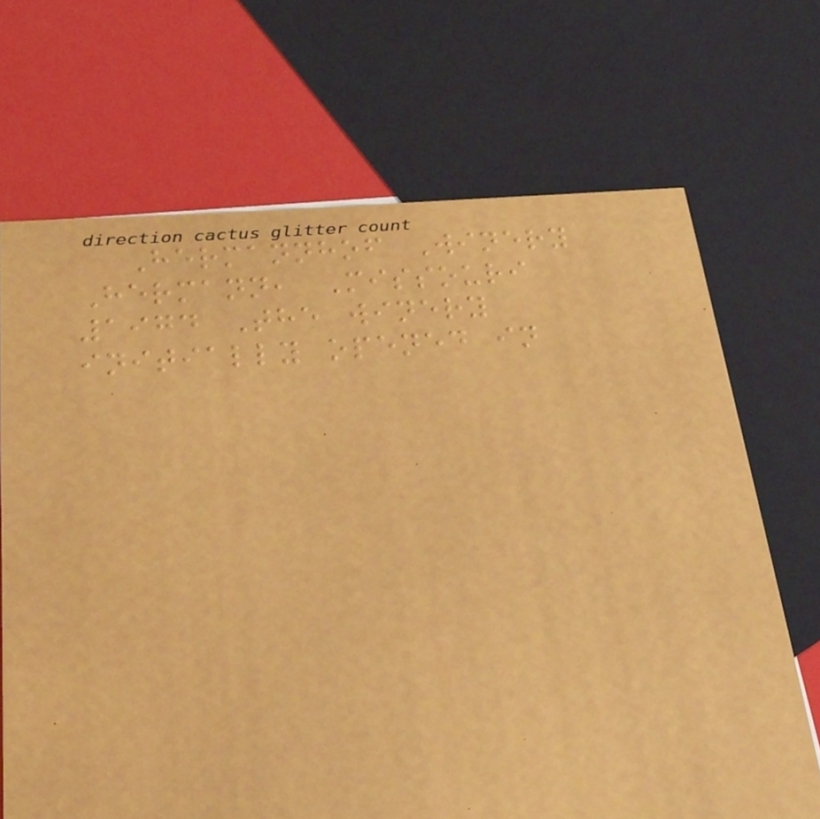Hermannhof Winery
Hermann, Missouri
1974 The winery
initially opened in
